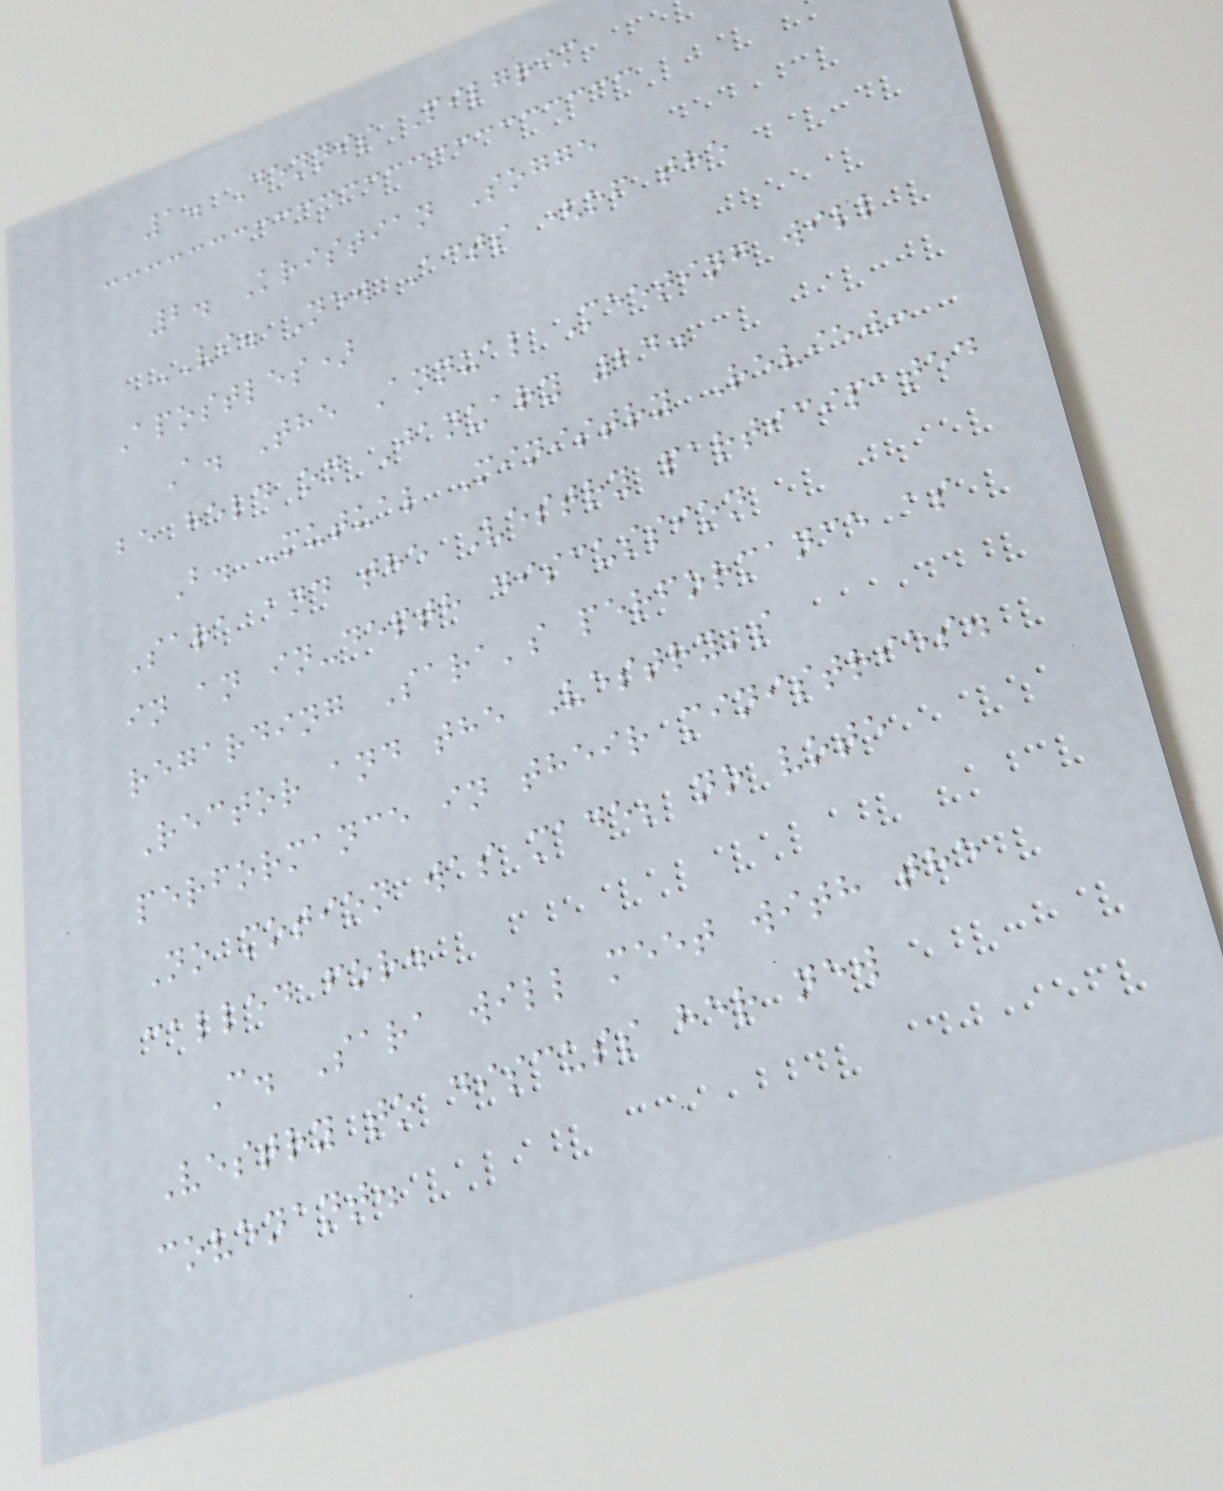1. Dennis Pilgrim
2. Kristian Sogge
VI. New Acts (of the
Apostles)
A. The Annual Meeting will
be held on January 24.
B. Mutual Ministry Review:
Sara and the Vestry participated
in an in-depth discussion
regarding Sara's performance as
Rector and the Vestry's
performance in their ministries.
No motion was made; no vote
called for.
C. Sara will meet with the
Vestry to discuss her new
covenant.
